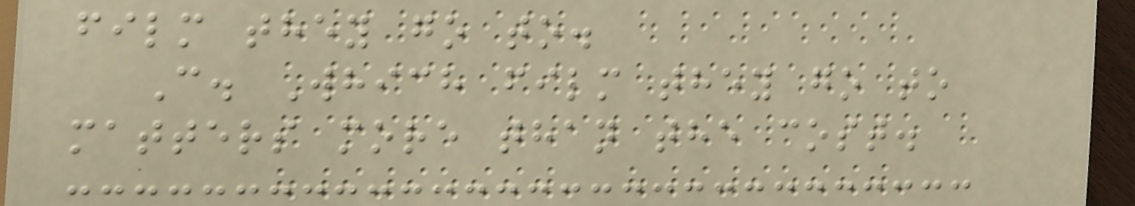film they go to.
C. Which film they go to
matters more than the cost.
